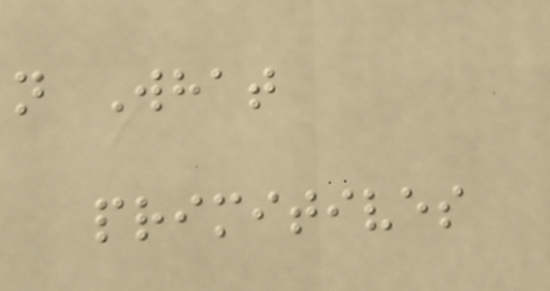n What
primitives
